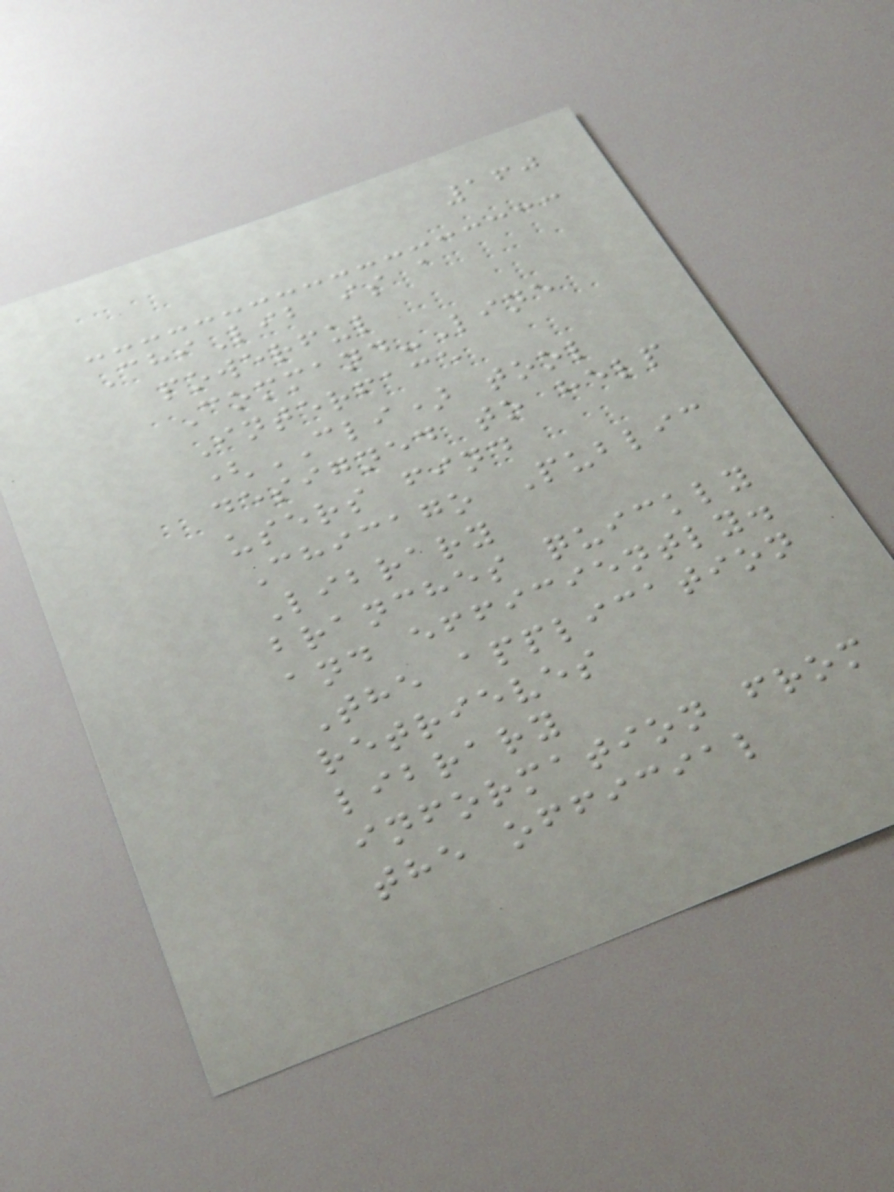160
ChiLib is a
powerful
Command-Line
Interface
(CLI) tool
designed to help
users find
Chicago Public
Library
branches quickly
and efficiently.
The application
retrieves
library
information from
the official
